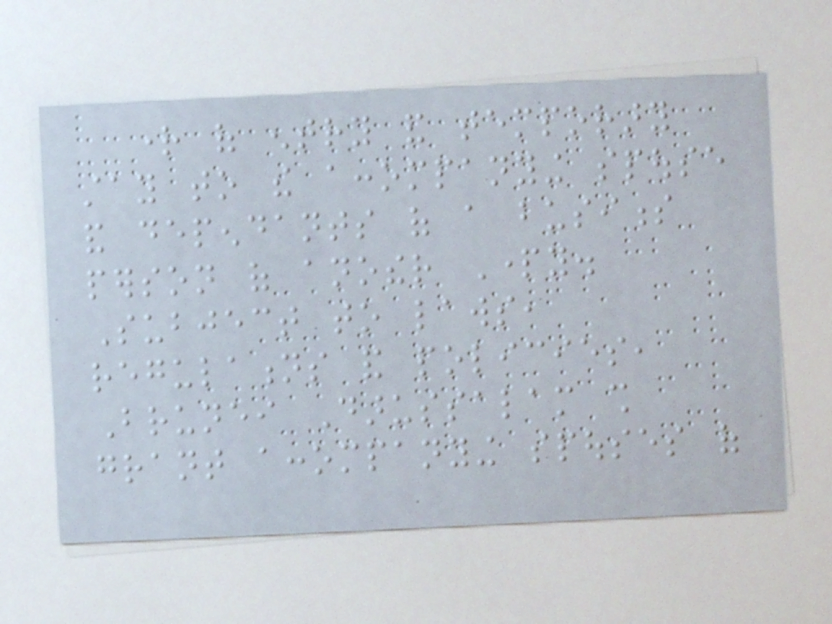right of entry and temporary
stay to the accompanying spouse
and dependants of a business
person of another Party.
Subject to laws,
regulations and policies,
Brunei Darussalam shall
grant accompanying spouses of
